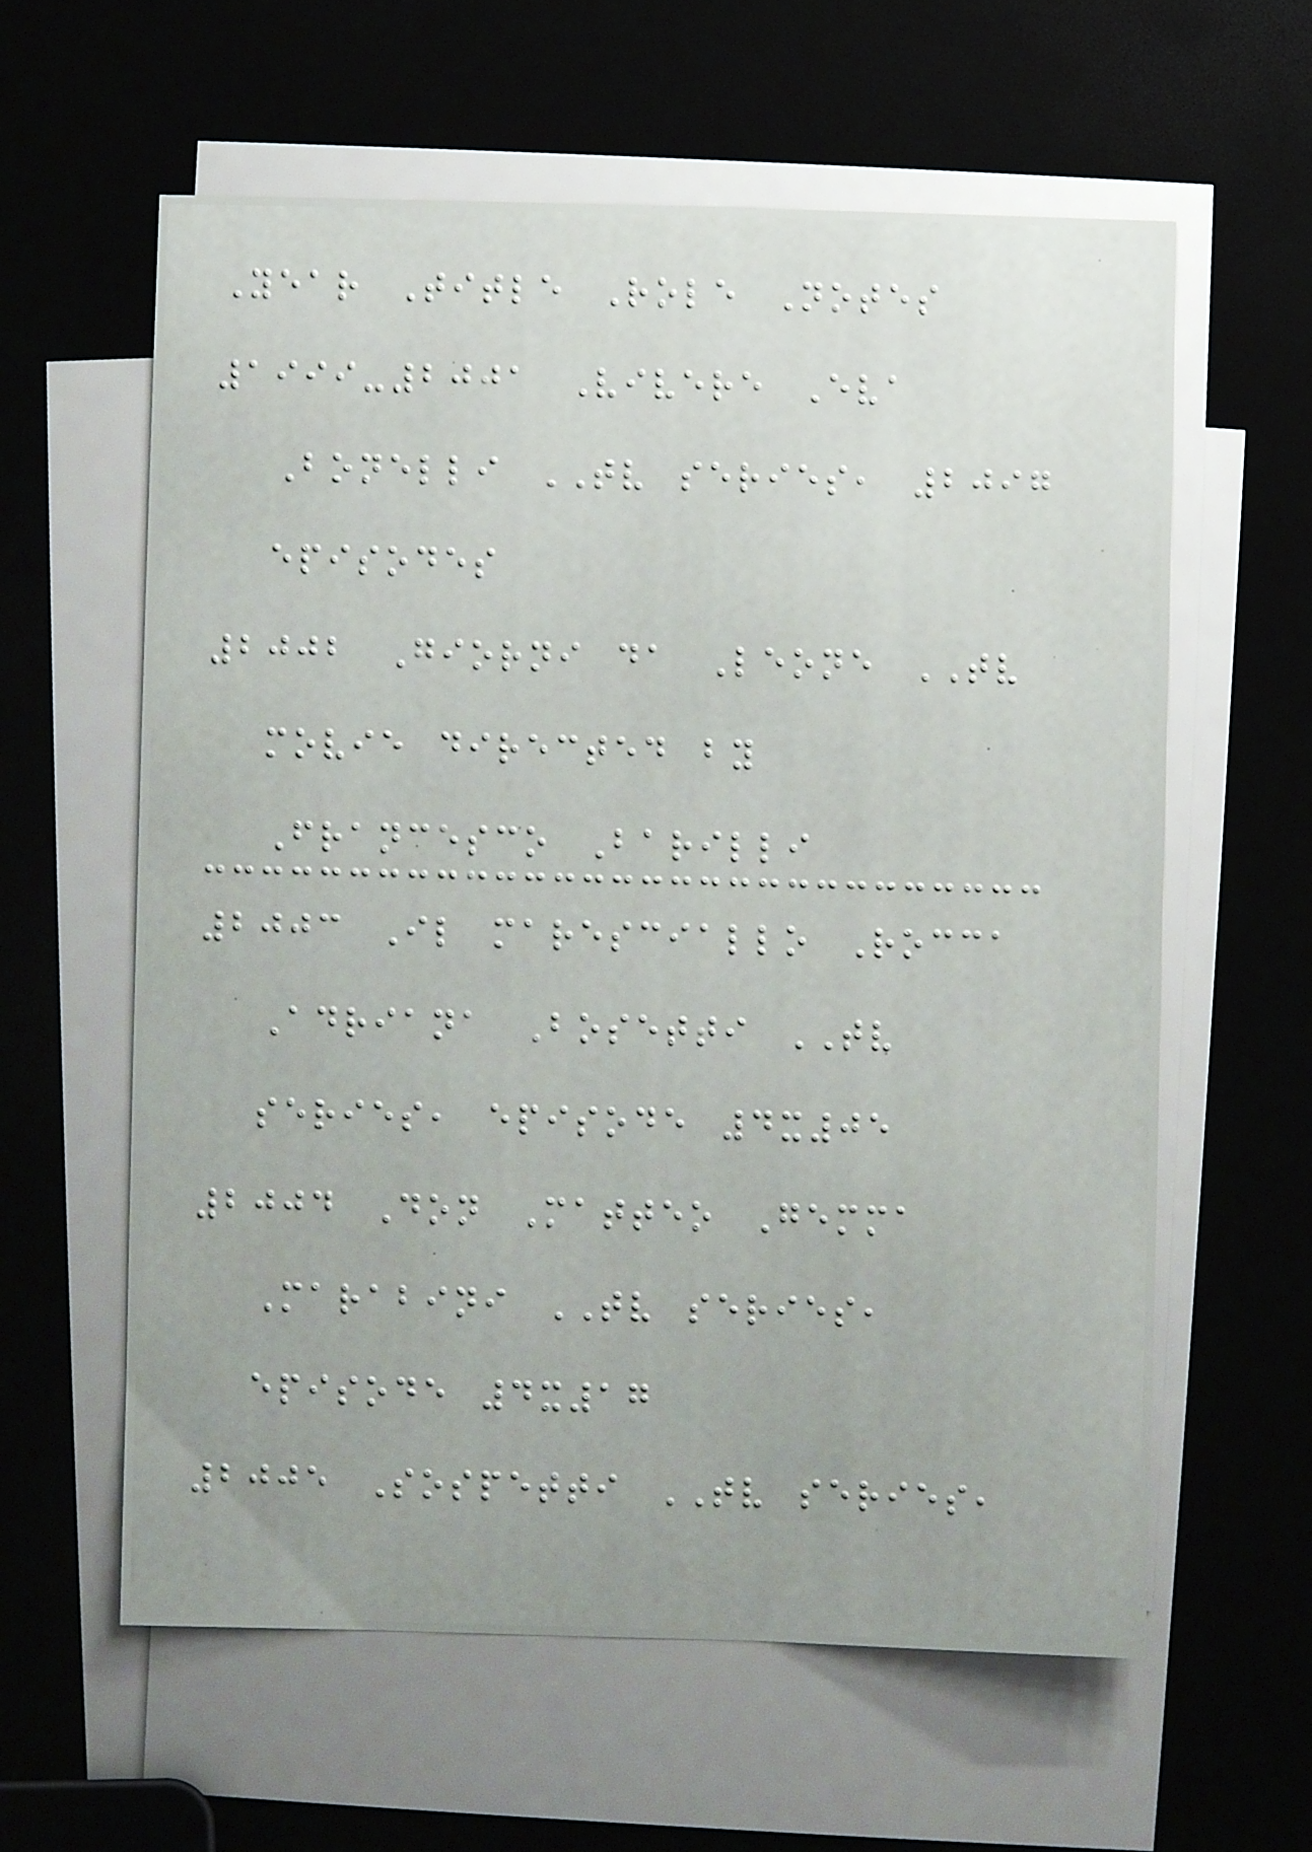Year Title Role Notes
1999-2001 Vivere Eva
Bonelli TV series, 2097
episodes
2002 Giorni da Leone TV
movie directed by
Francesco Barilli
2003 Il maresciallo Rocca
Adriana Bosetti TV
series, episode 4x05
2004 Don Matteo Gemma
Marabini TV series,
episode 4x17
2005 Sospetti TV series,
